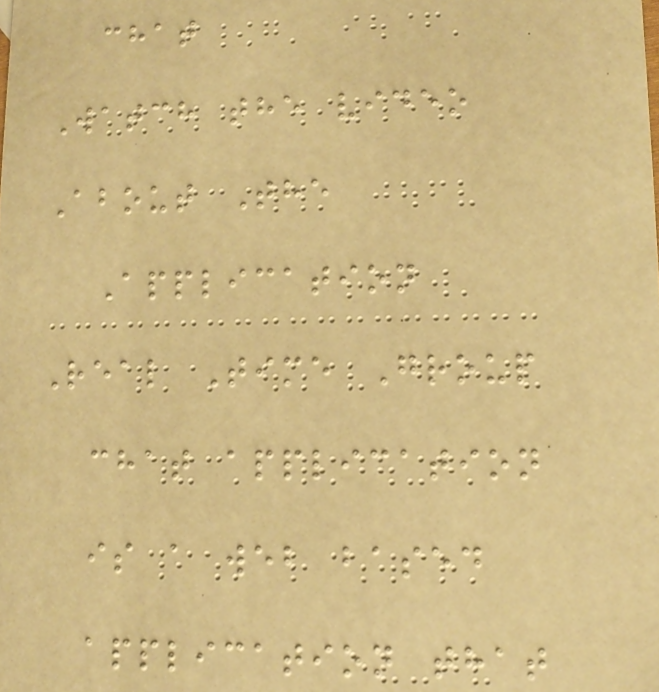chat
Watch the video
About The
Application
Real Time Group
chat application
is a web based
application that
